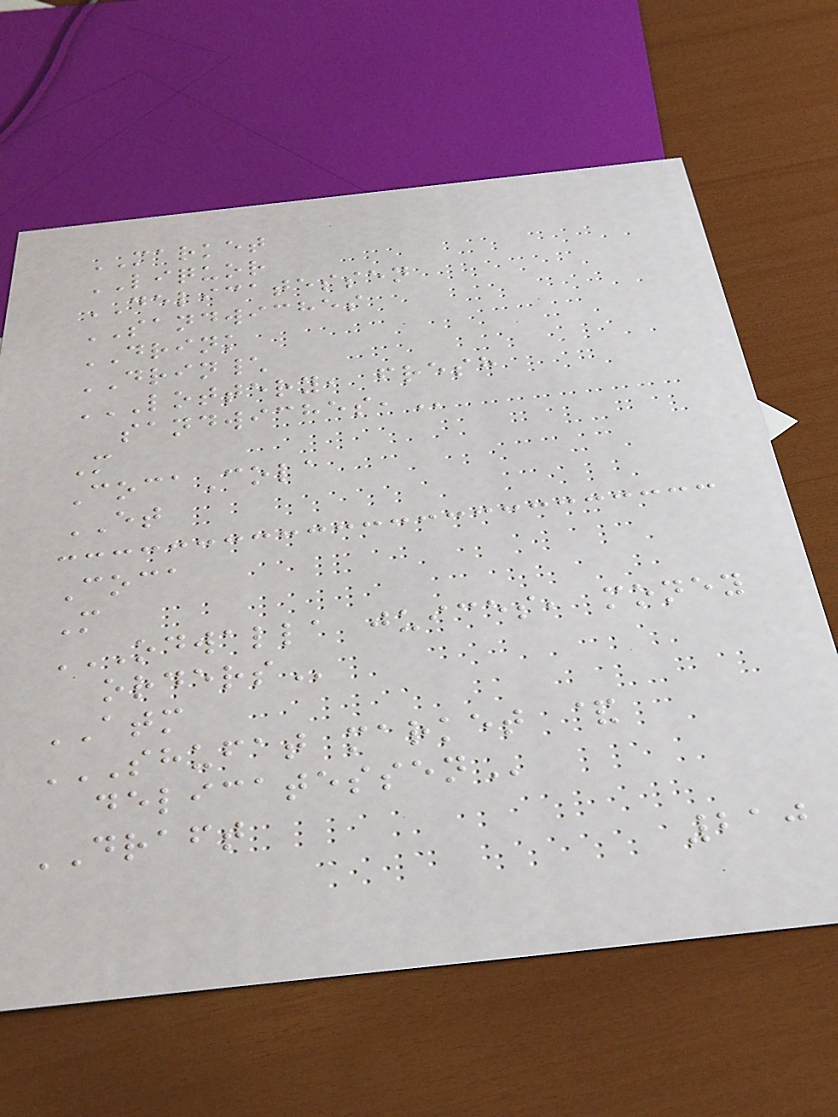MARKET
LIQUOR
DELICATESSEN
SANDWICHES
DRINK
DRIN\
LOTTERY, FRESH
SANDWICHES,
M
CocaCola
ET
Coca
M
ODWALLA JUICES, MONEY
ORDERS
ATM
SHUFAT MARKET &
DELICATESSEN
DRAFT
210
